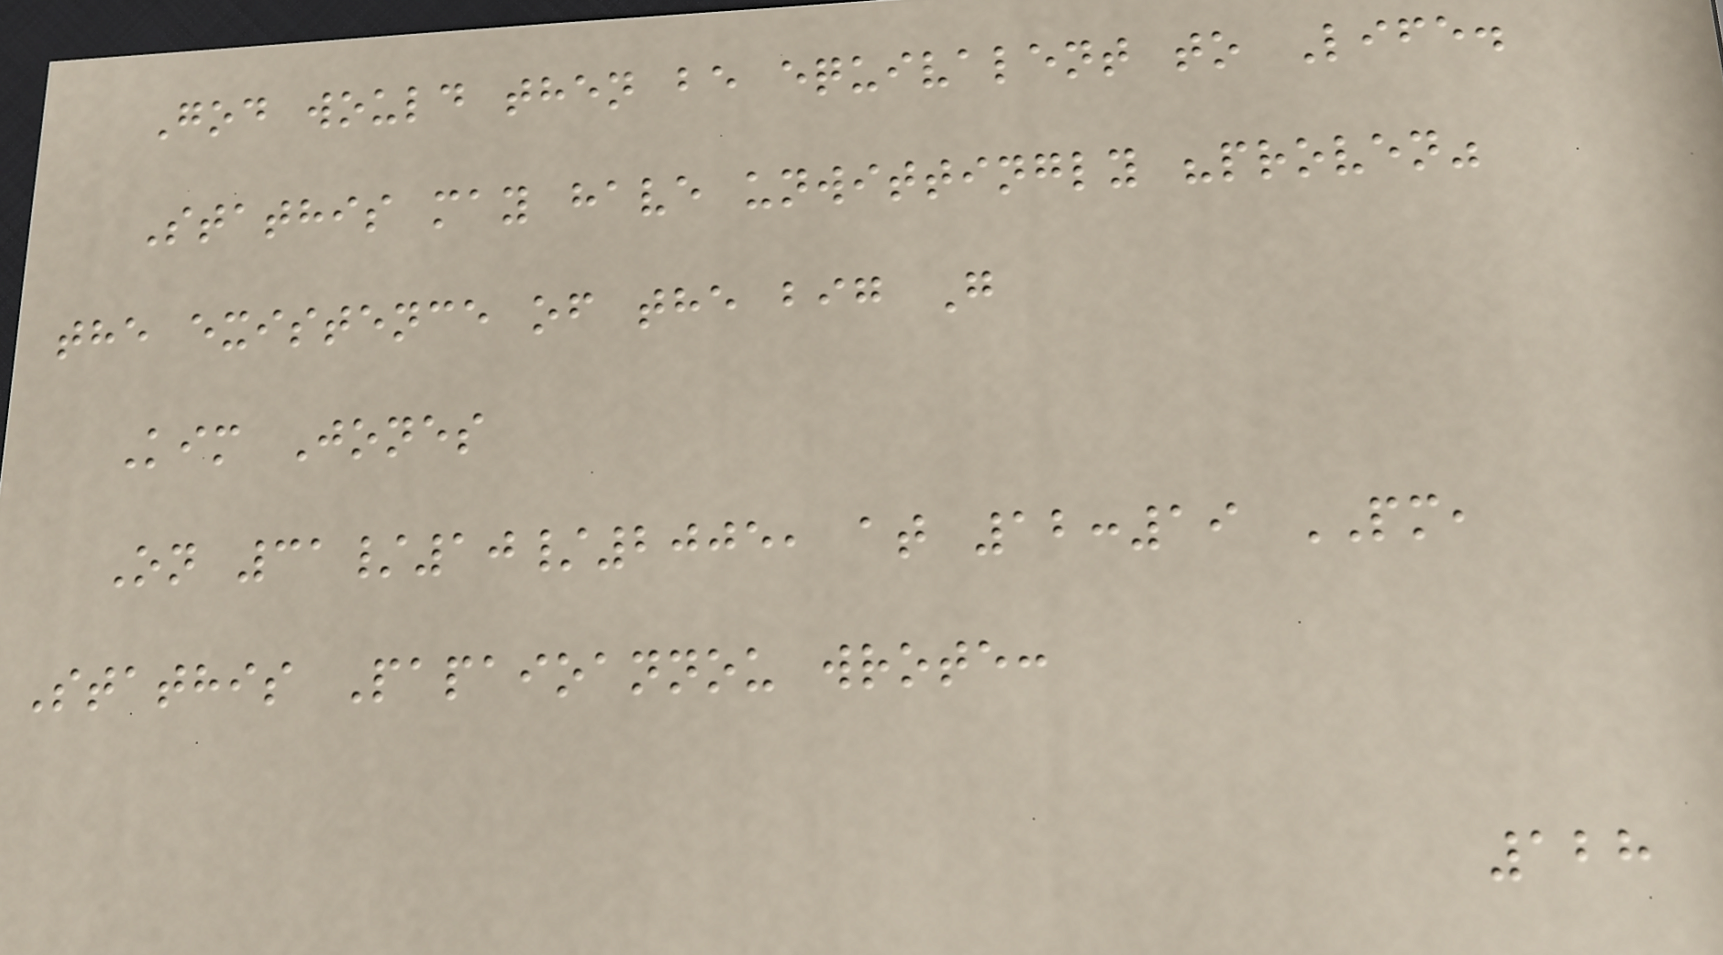God would then be equivalent to Life.
Stathis may have unwittingly "proven"
the existence of the big G
Kim Jones
On 31/10/2005, at 12:19 PM,
Stathis Papaioannou wrote:
128
